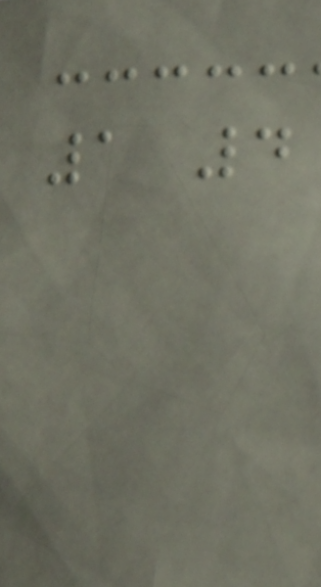1 4
